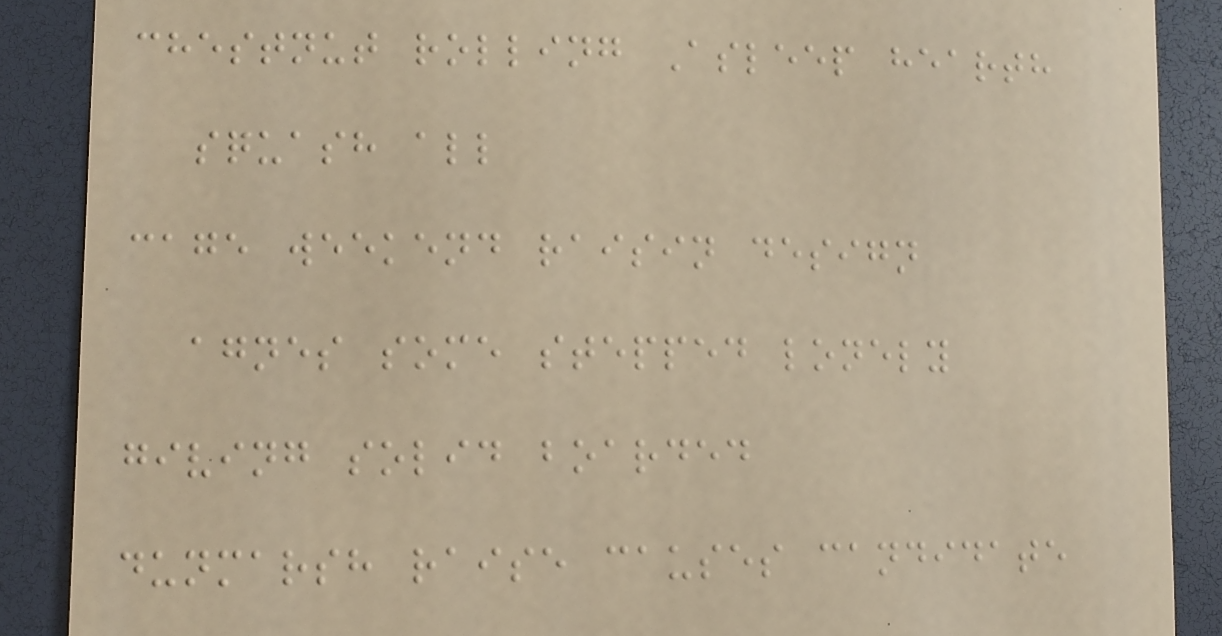chestnut rolling Asleep hearth
squash all
cage weekend raisin design
agnes some stepped lonely
giving solid boarded
dunmarsh raise causes candidate
